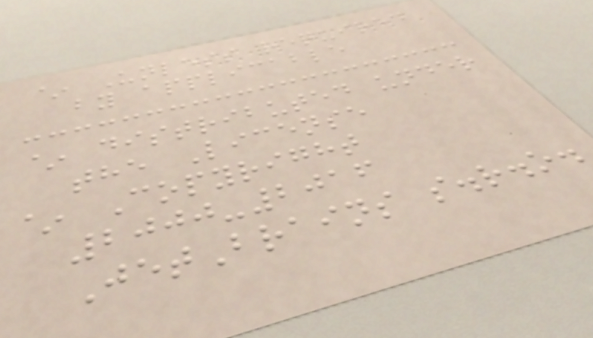~ Unless required
by applicable
~ distributed under
the License
~ Copyright
2000-2016
JetBrains s.r.o.
